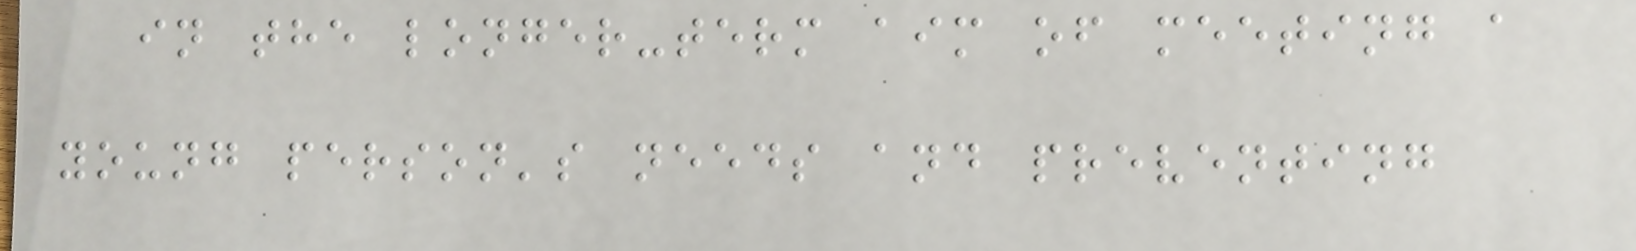in the longer-term aim of meeting a
young person's needs and preventing
